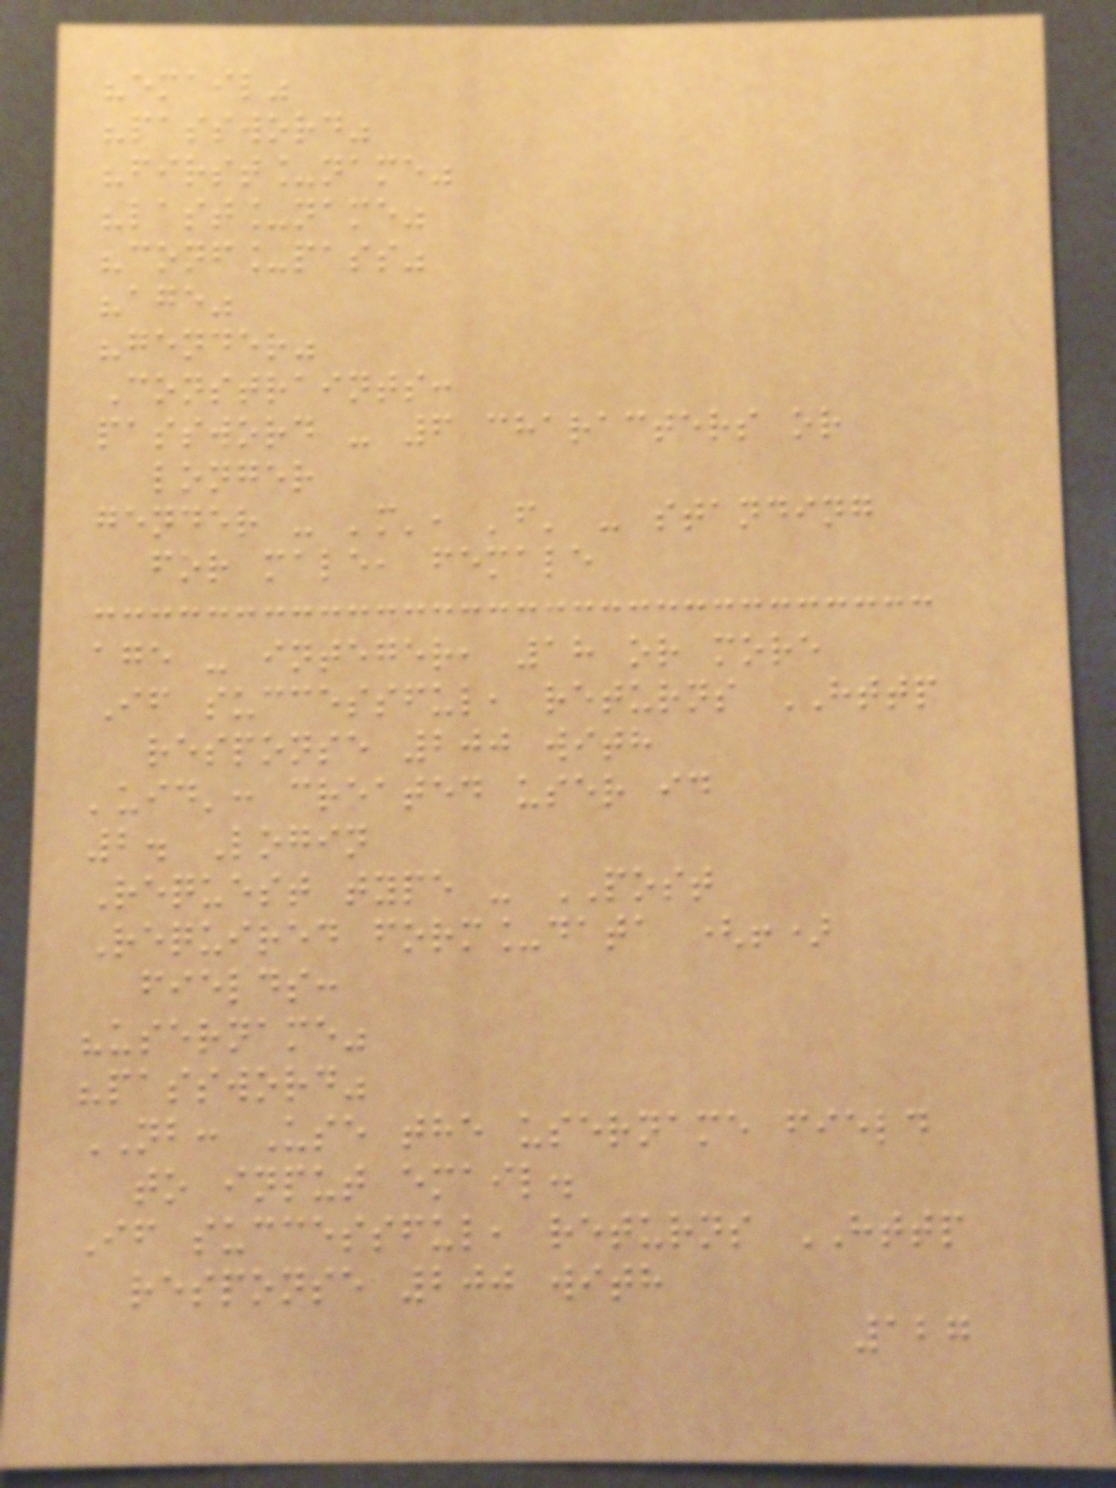"email"
"password"
"first_name"
"last_name"
"conf_pass"
"age"
"gender"
Constraints:
password - 6 characters or
longer
gender - 'm', 'f' - standing
for male, female
age - integer, 18 or more
If successful, returns HTTP
response 200 with
'uid': created user id
2. Login
Request type - POST
Required form_data (!)
fields:
"username"
"password"
NB: Use the username field
to input email.
If successful, returns HTTP
response 200 with
127
